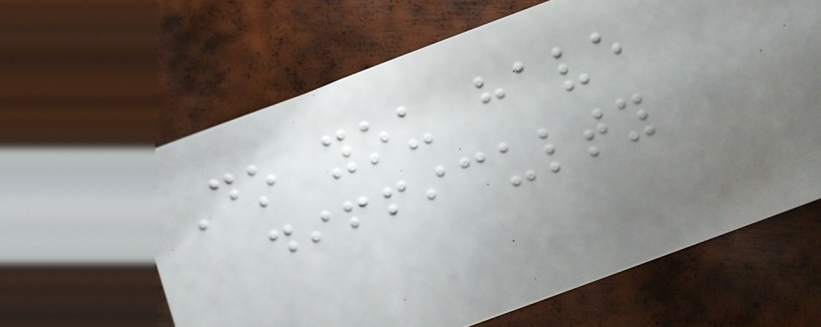Do you have
difficulty
